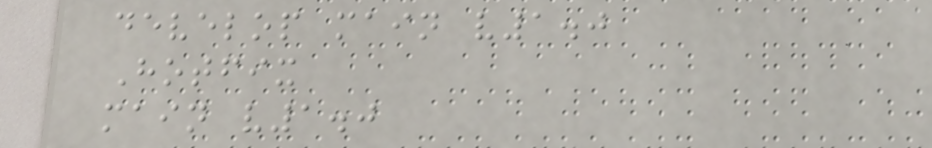develop main v1.0
Hotfix
main v1.0
